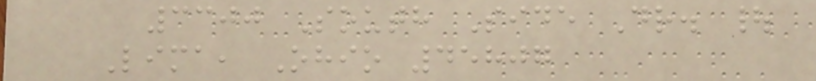3300 South Side Dr. |
Lima, Ohio 45807
